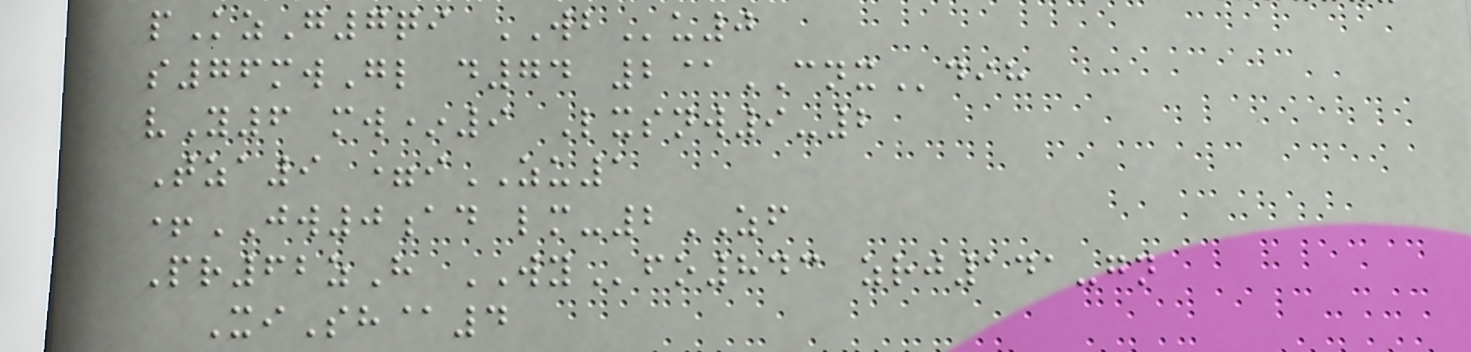pKzG7qi WBu0
s76mwGl d74 2@CNXdih
vY6 mw*9 Lxsnw9-2
Tza9 =iZU1
+JW0ad lm-2ZF
Pr62zH WYfo843 zrj141-gn
XiSh@4
